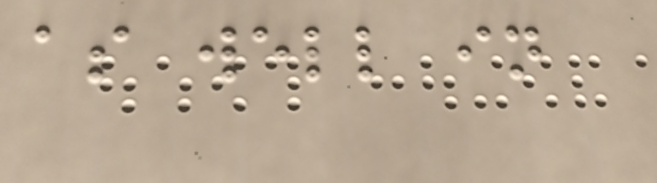as well in
